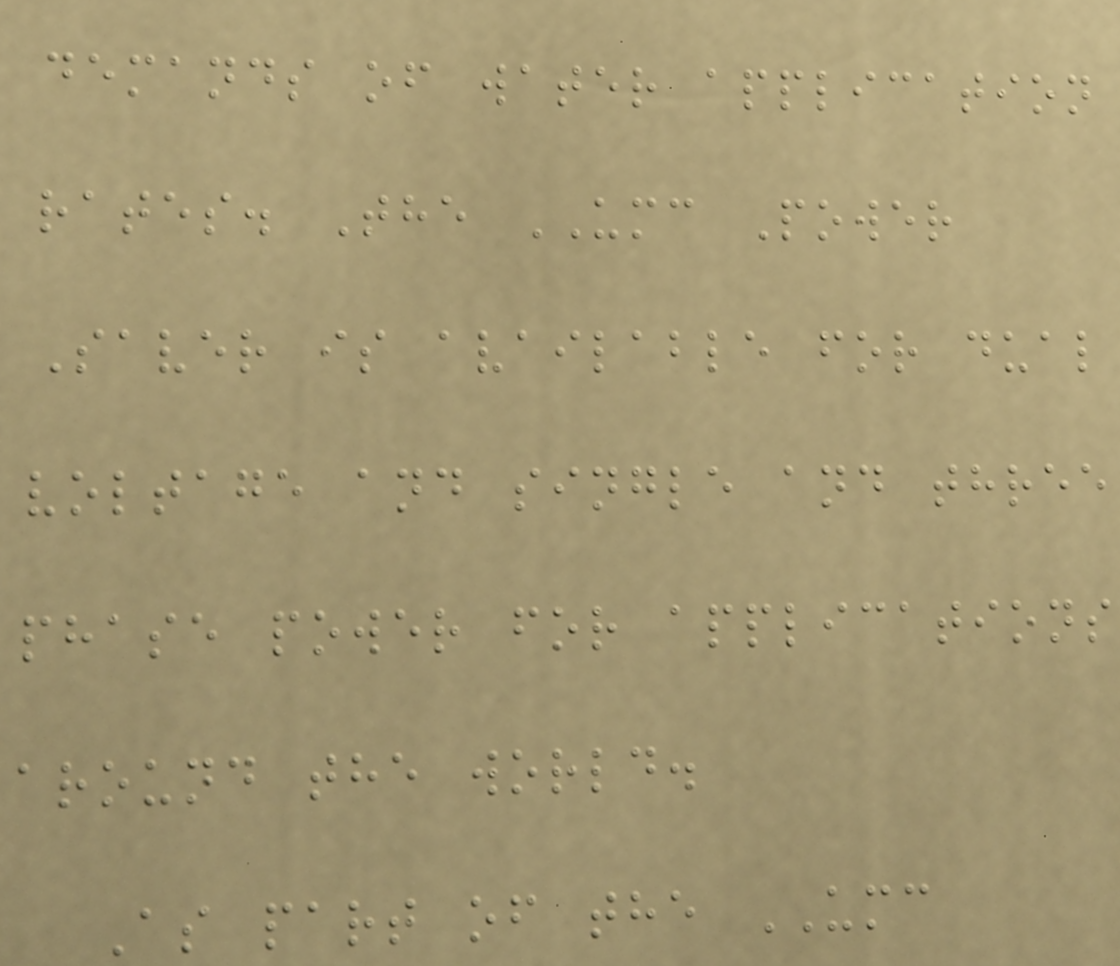demands of water application
rates. The UMC Power
Saver is available for dual
voltage and single and three
phase power for applications
around the world.
As part of the UMC
